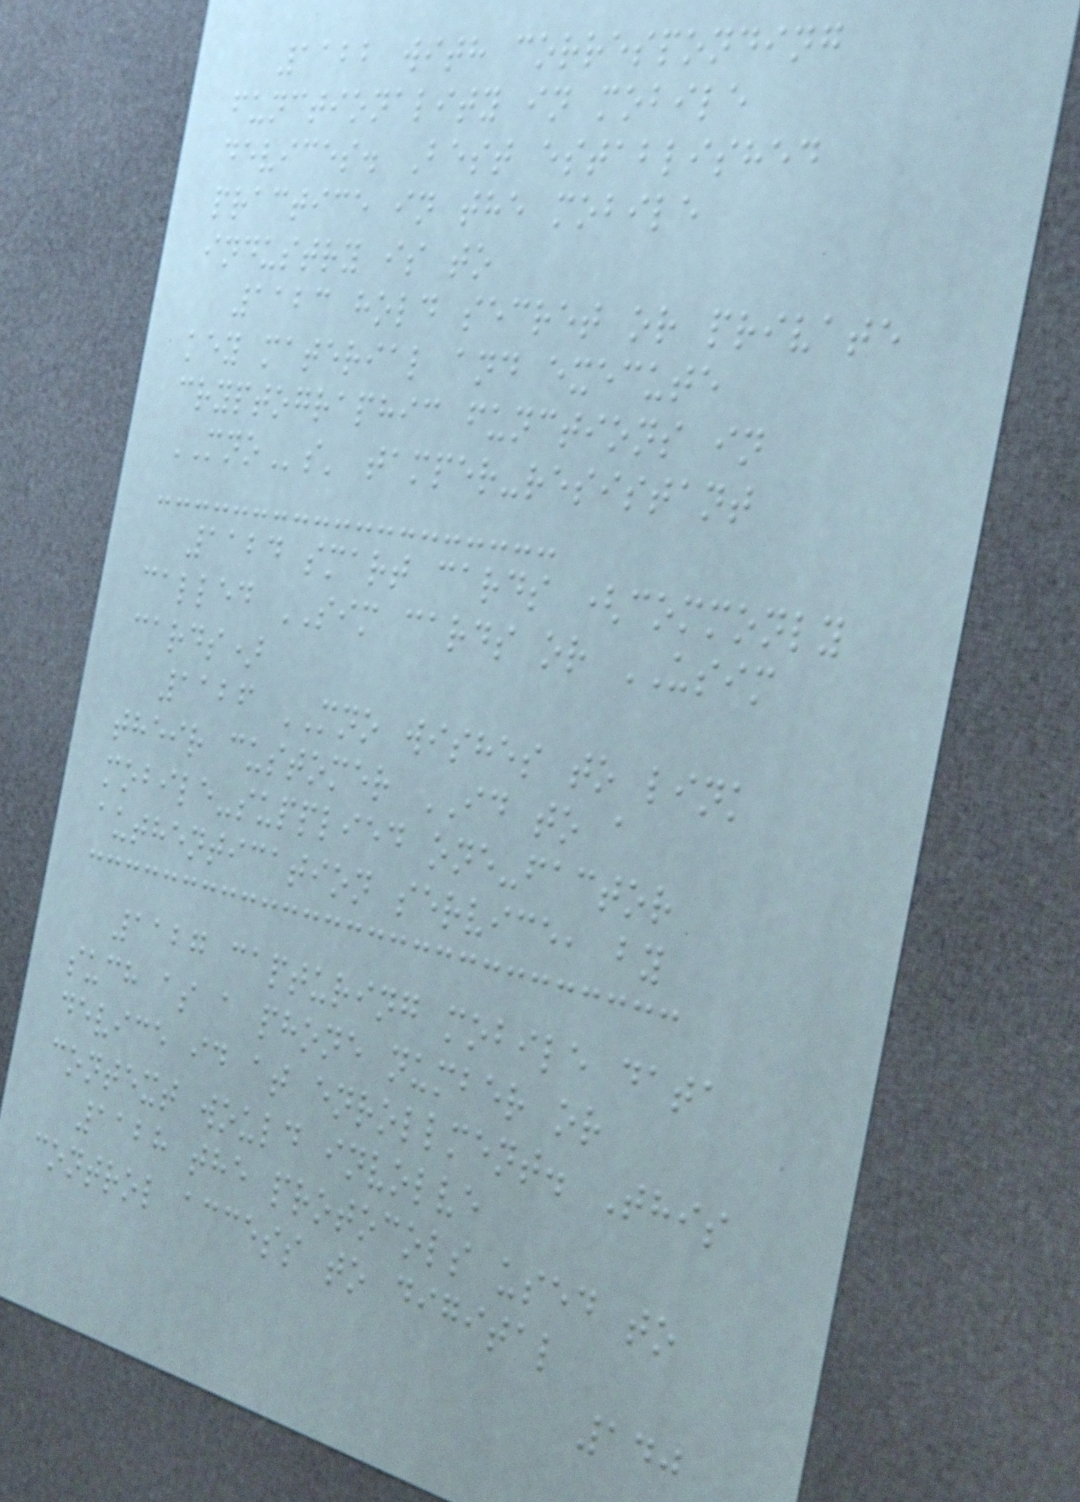1122 with corresponding
functionality in mobile
devices. Best established
practice in the mobile
industry is to
1123 hold secret or private
key material and execute
cryptographic functions in
MNOs' tamper-resistant
1124 smart cards (commonly
called SIM cards or USIM
cards)
1126 MNO wishes to link
their customer ID to a
mobile-supplied one-factor
authentication service, by
1127 capturing mobile data
such as a phone number or
device id at enrollment. This
context would involve
1128 the protocols used to
control access to digital
140
